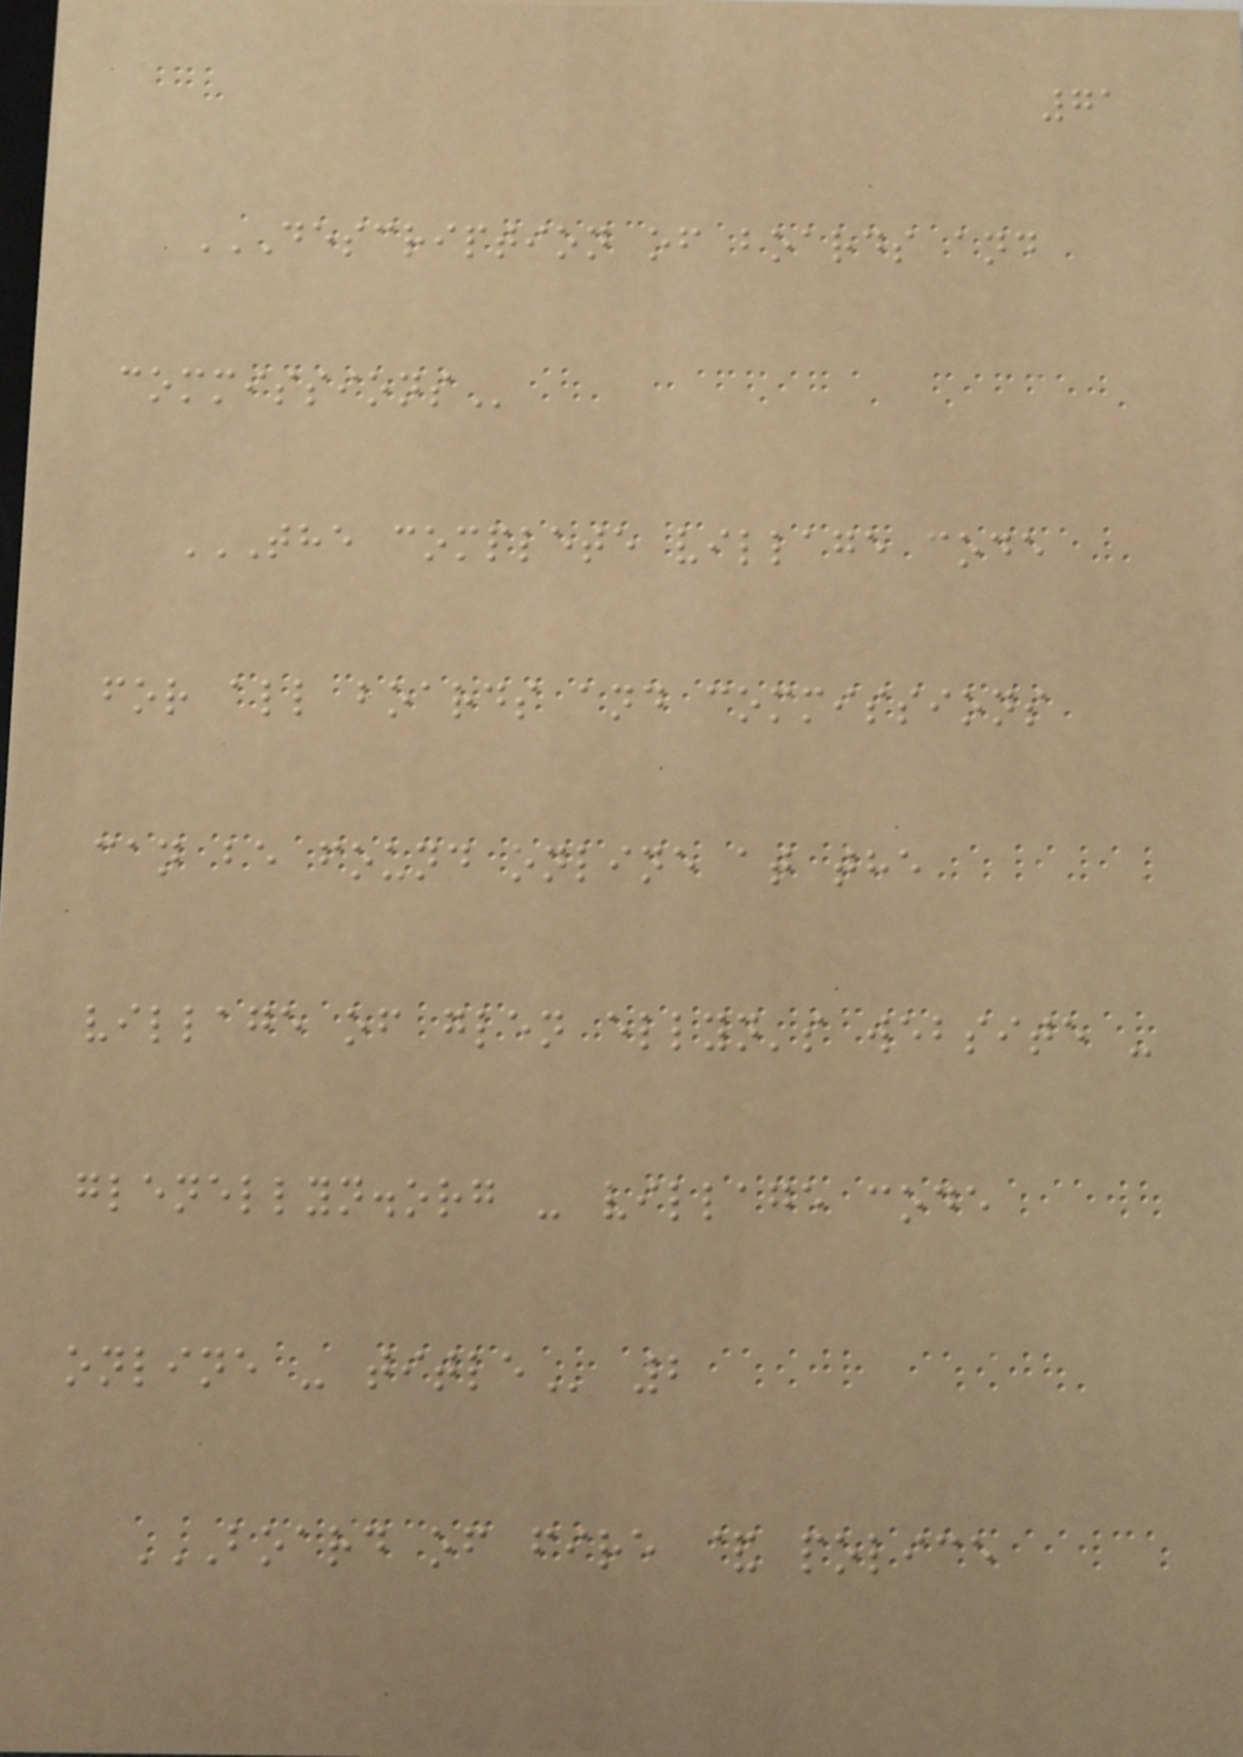71
DESCRIPTION OF BOARDS AND
COMMISSIONS
THE COMPLETE VILLAGE CODE
FOR ALL BOARDS AND COMMISSIONS
CAN BE FOUND ONLINE AT THE
VILLAGE OF GLEN ELLYN'S WEBSITE -
GLENELLYN.ORG - VILLAGE CODE
ONLINE - TITLE 2
BOARD OF FIRE & POLICE
